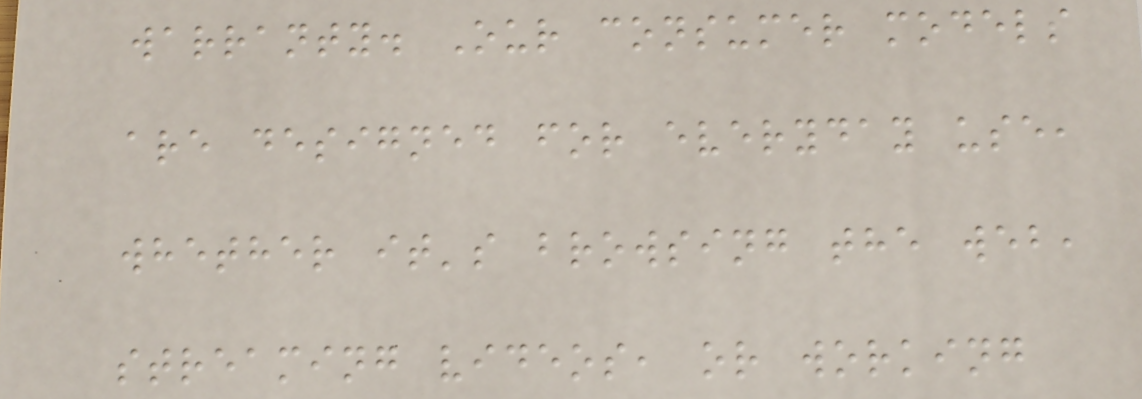warranty. Our consumer models
are designed for everyday use,
whether it's browsing the web,
streaming videos, or working
